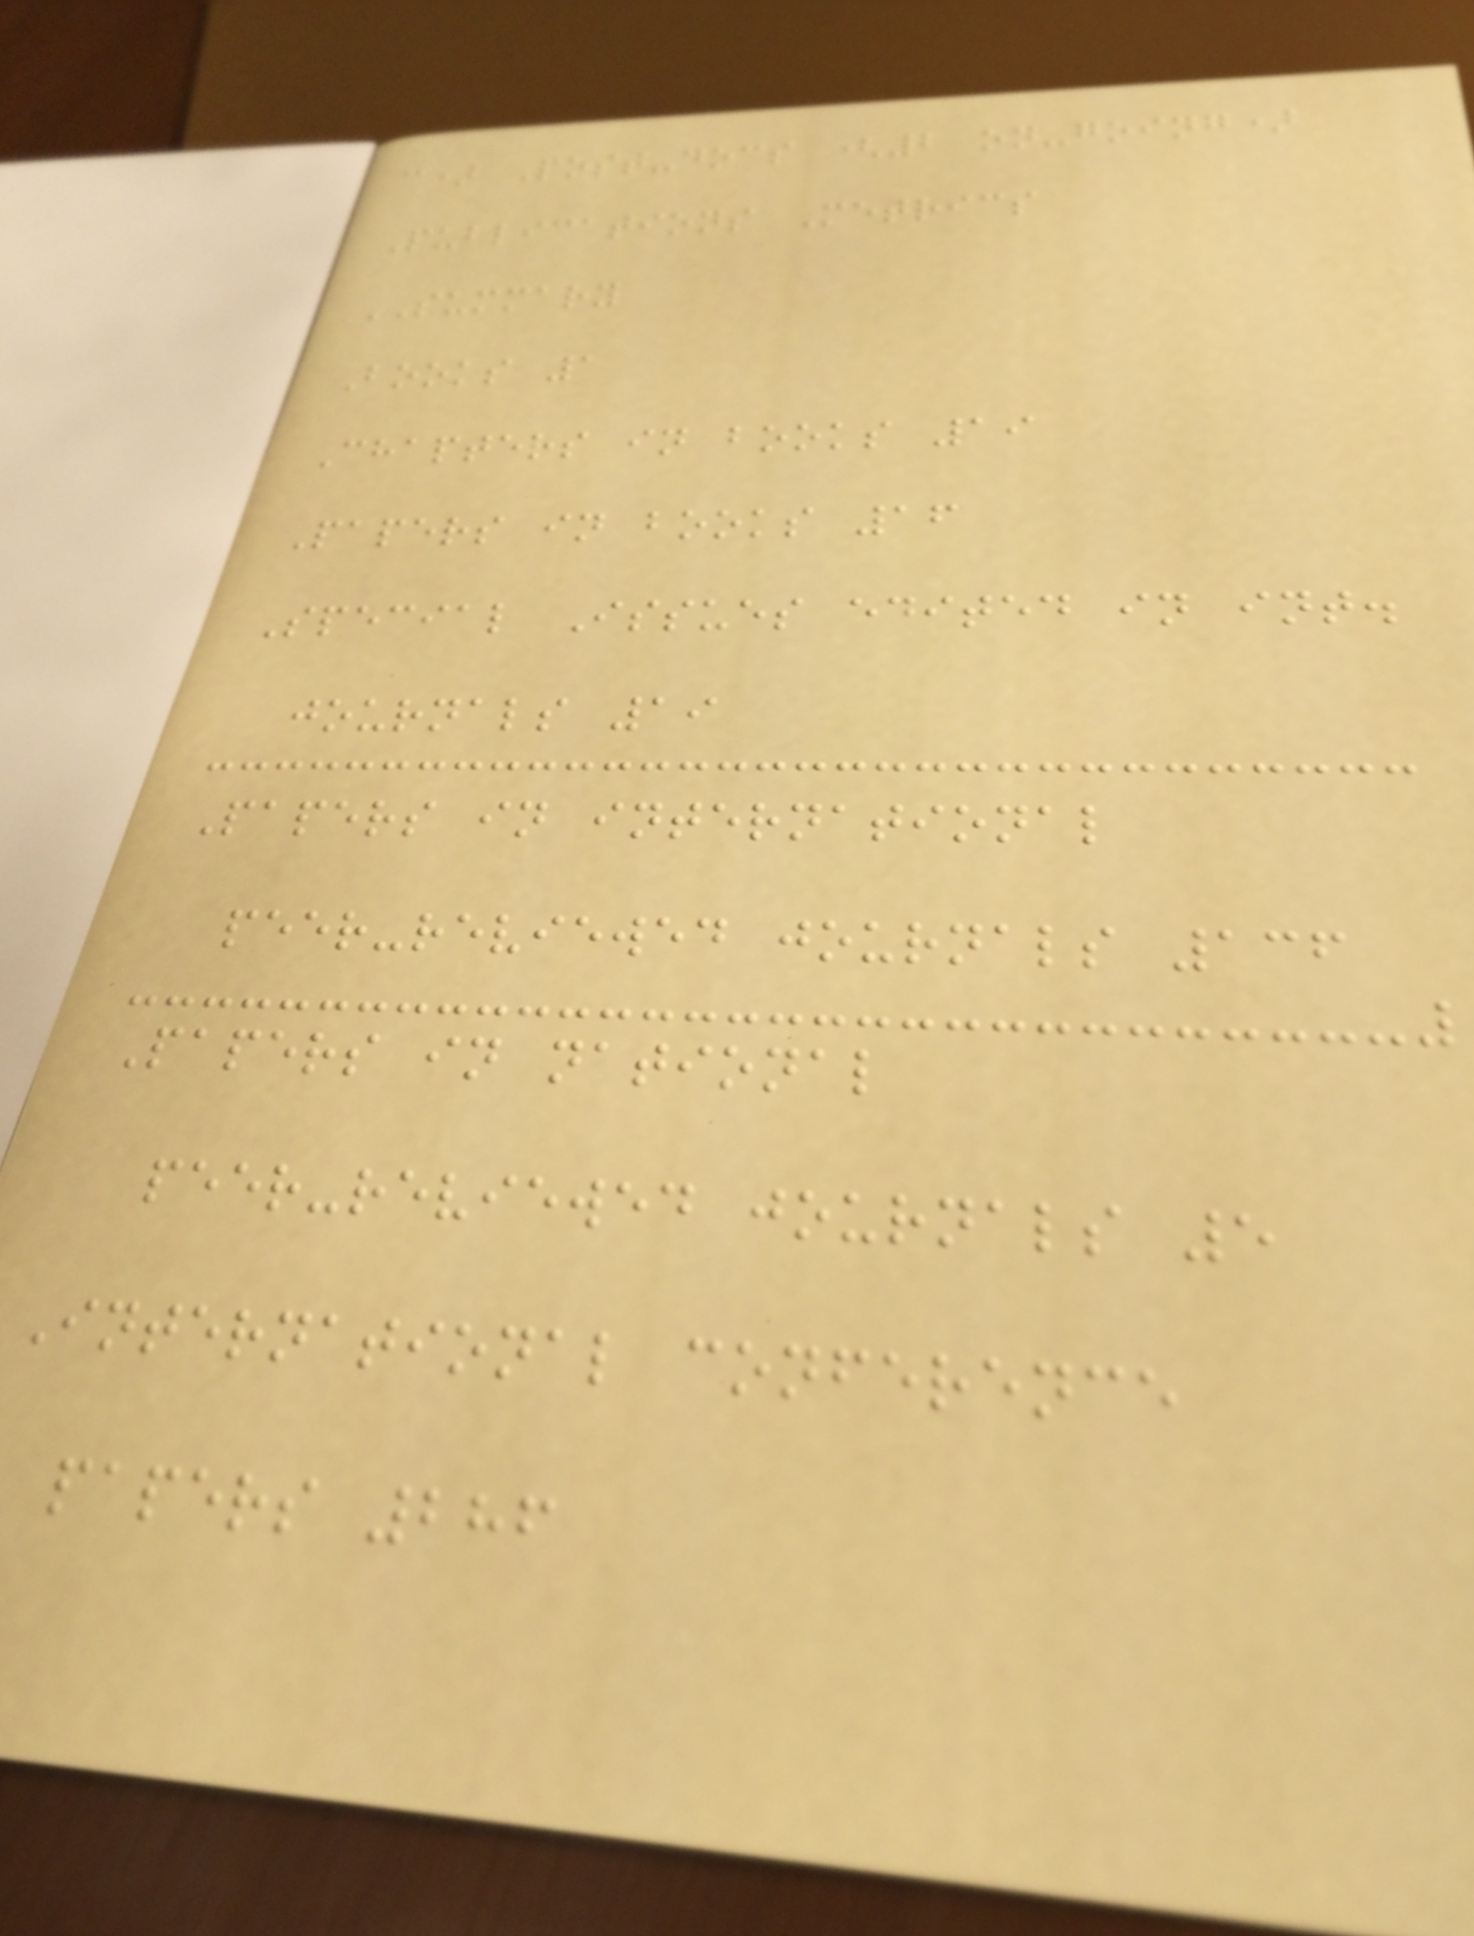c) Post-docs (2 on-going)
Publications Metrics
SUMMARY
Books 1
Chapters in books 19
Papers in books 16
Special Issues edited in int.
journals 19
Papers in international
peer-reviewed journals 136
Papers in national
peer-reviewed journals 5
International conference
papers 286
